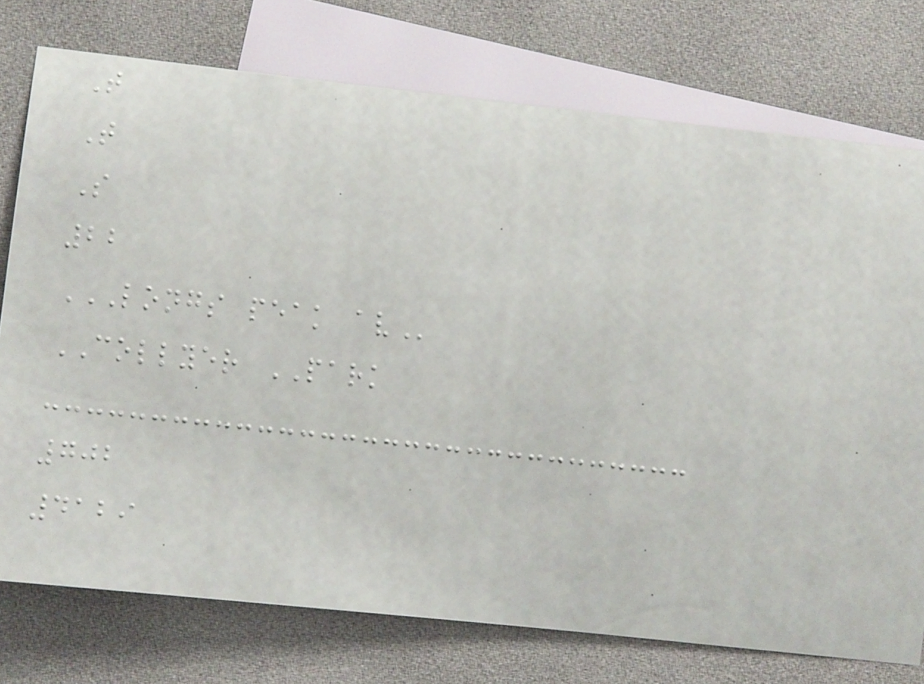T
T
S
22
LONGS PEAK AV
COLLYER PARK
702
4129
